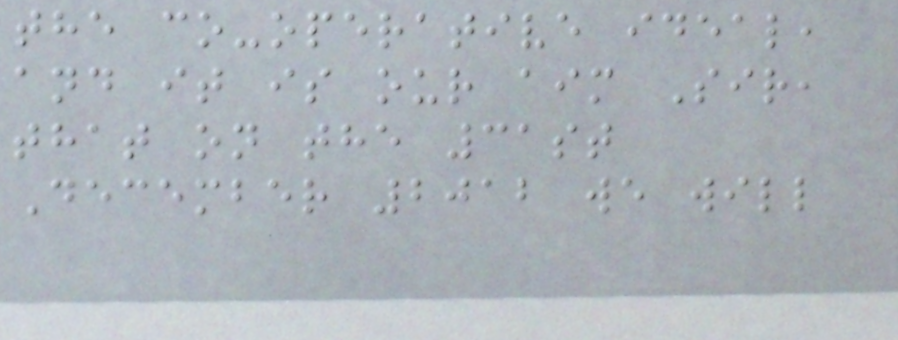the co-operative ideal,
and it is our aim Sir,
that on the 31st
December 2012 we will
